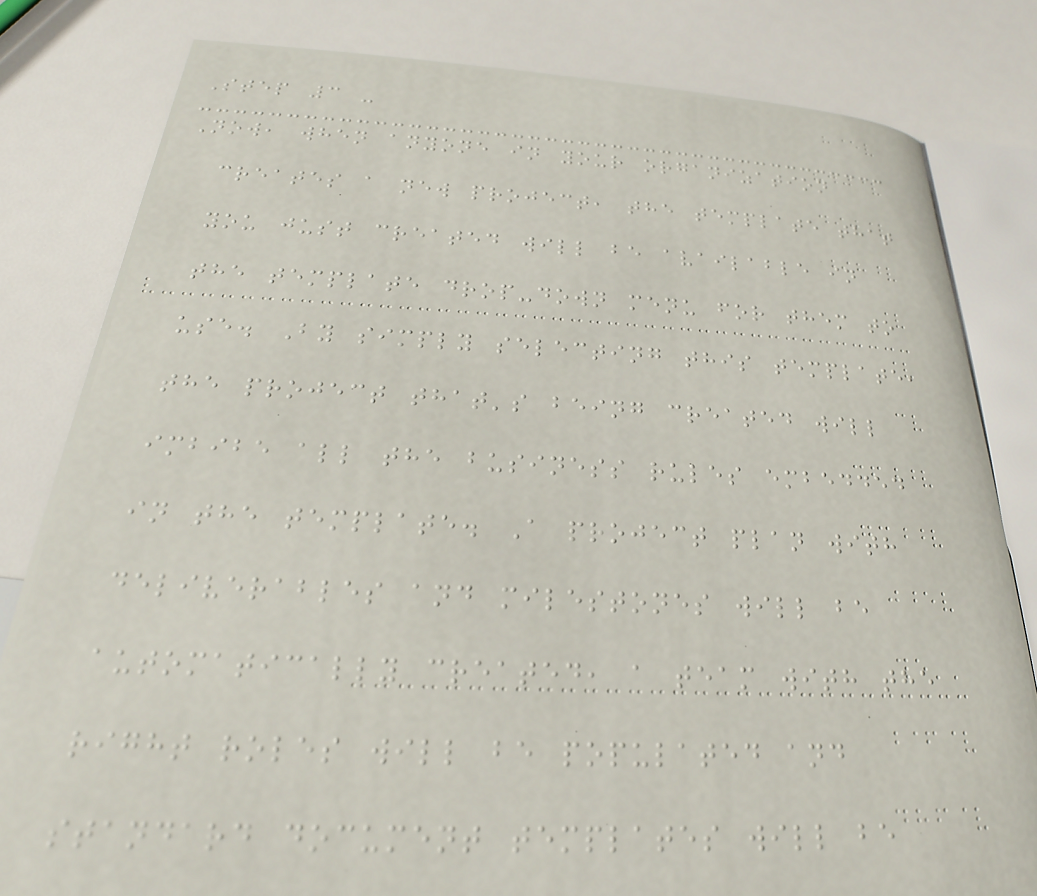Step 3 -
Now, when anyone in your organization
creates a new project, the template that
you just created will be available in
the template drop-down menu for them to
use. By simply selecting this template,
the project that's being created will
imbibe all the business rules embedded
in the template. A project plan with
deliverables and milestones will be
automatically created, a team with the
right roles will be populated and
standard document templates will be
